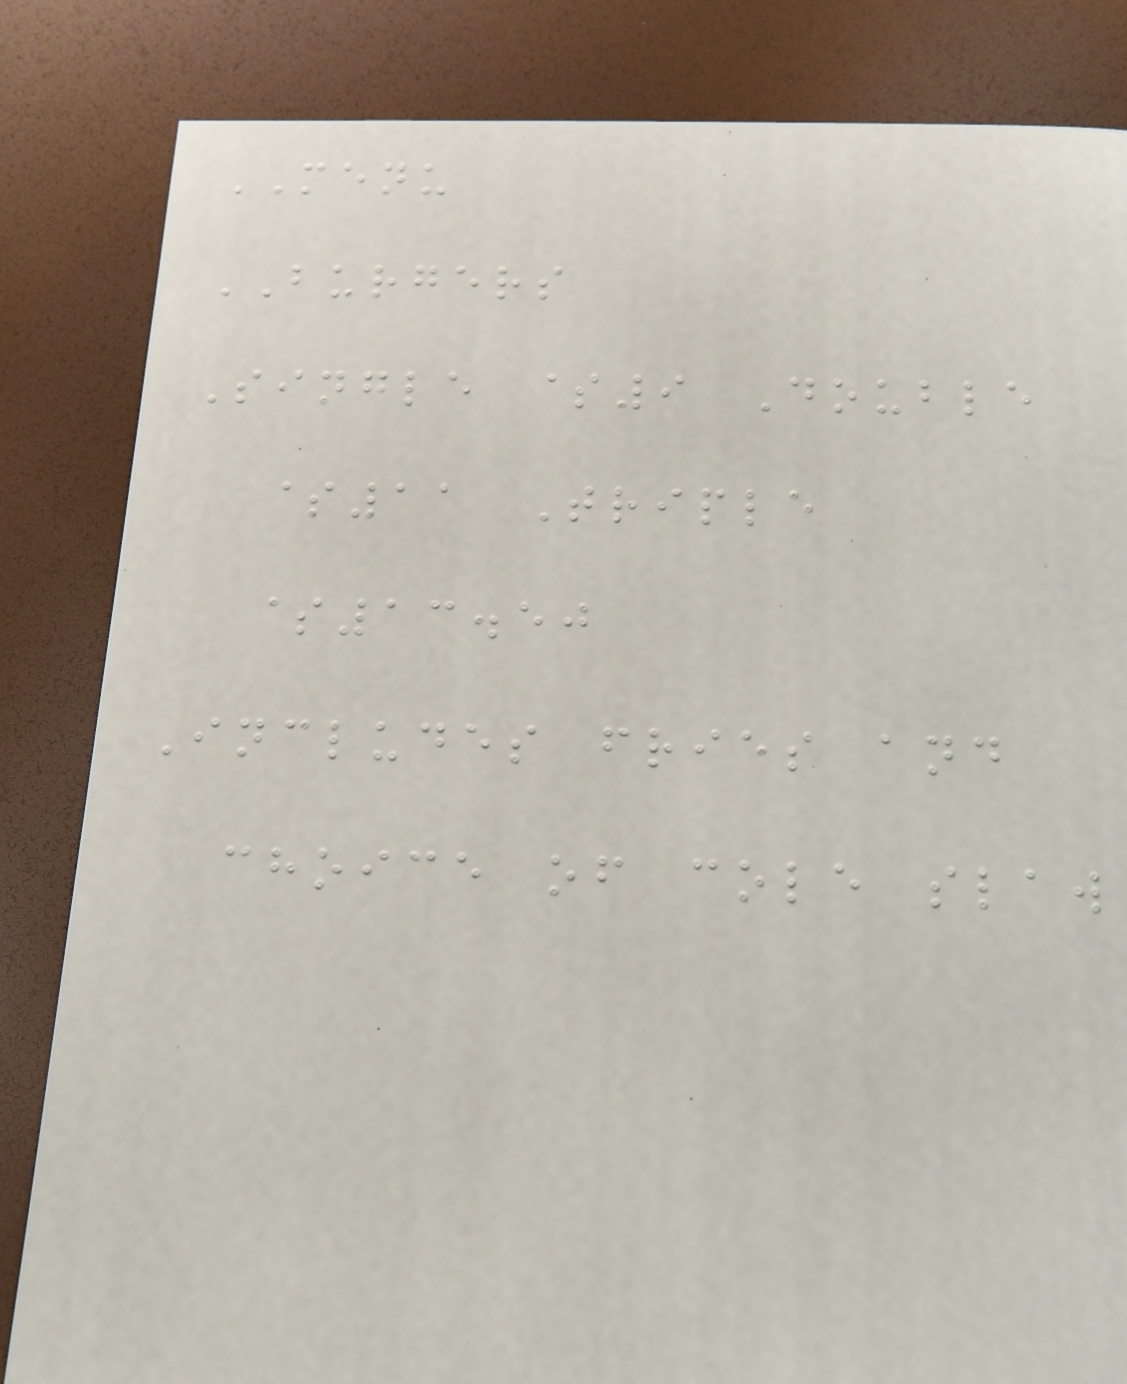MENU
BURGERS
Single $9 Double
$11 Triple
$13.50
Includes fries and
choice of cole slaw
